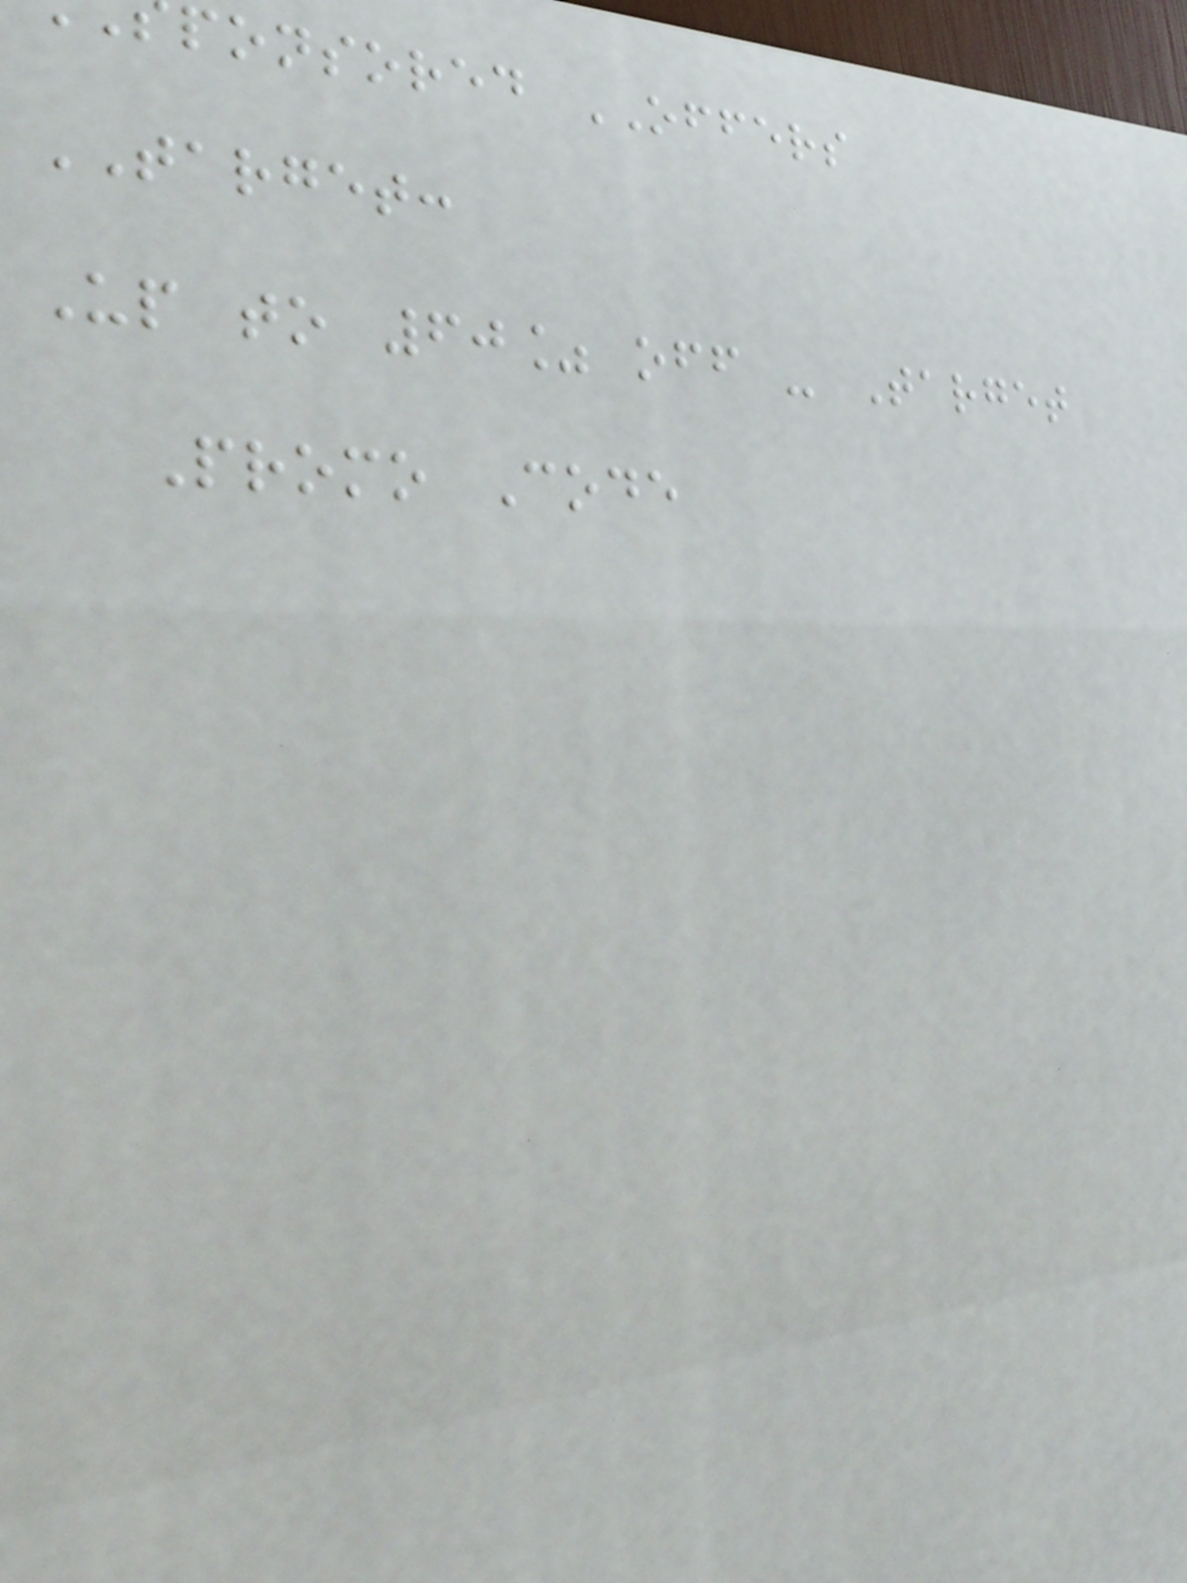ponsored OFFERS
TARGET:
Up to 60% off - Target
Promo Code
